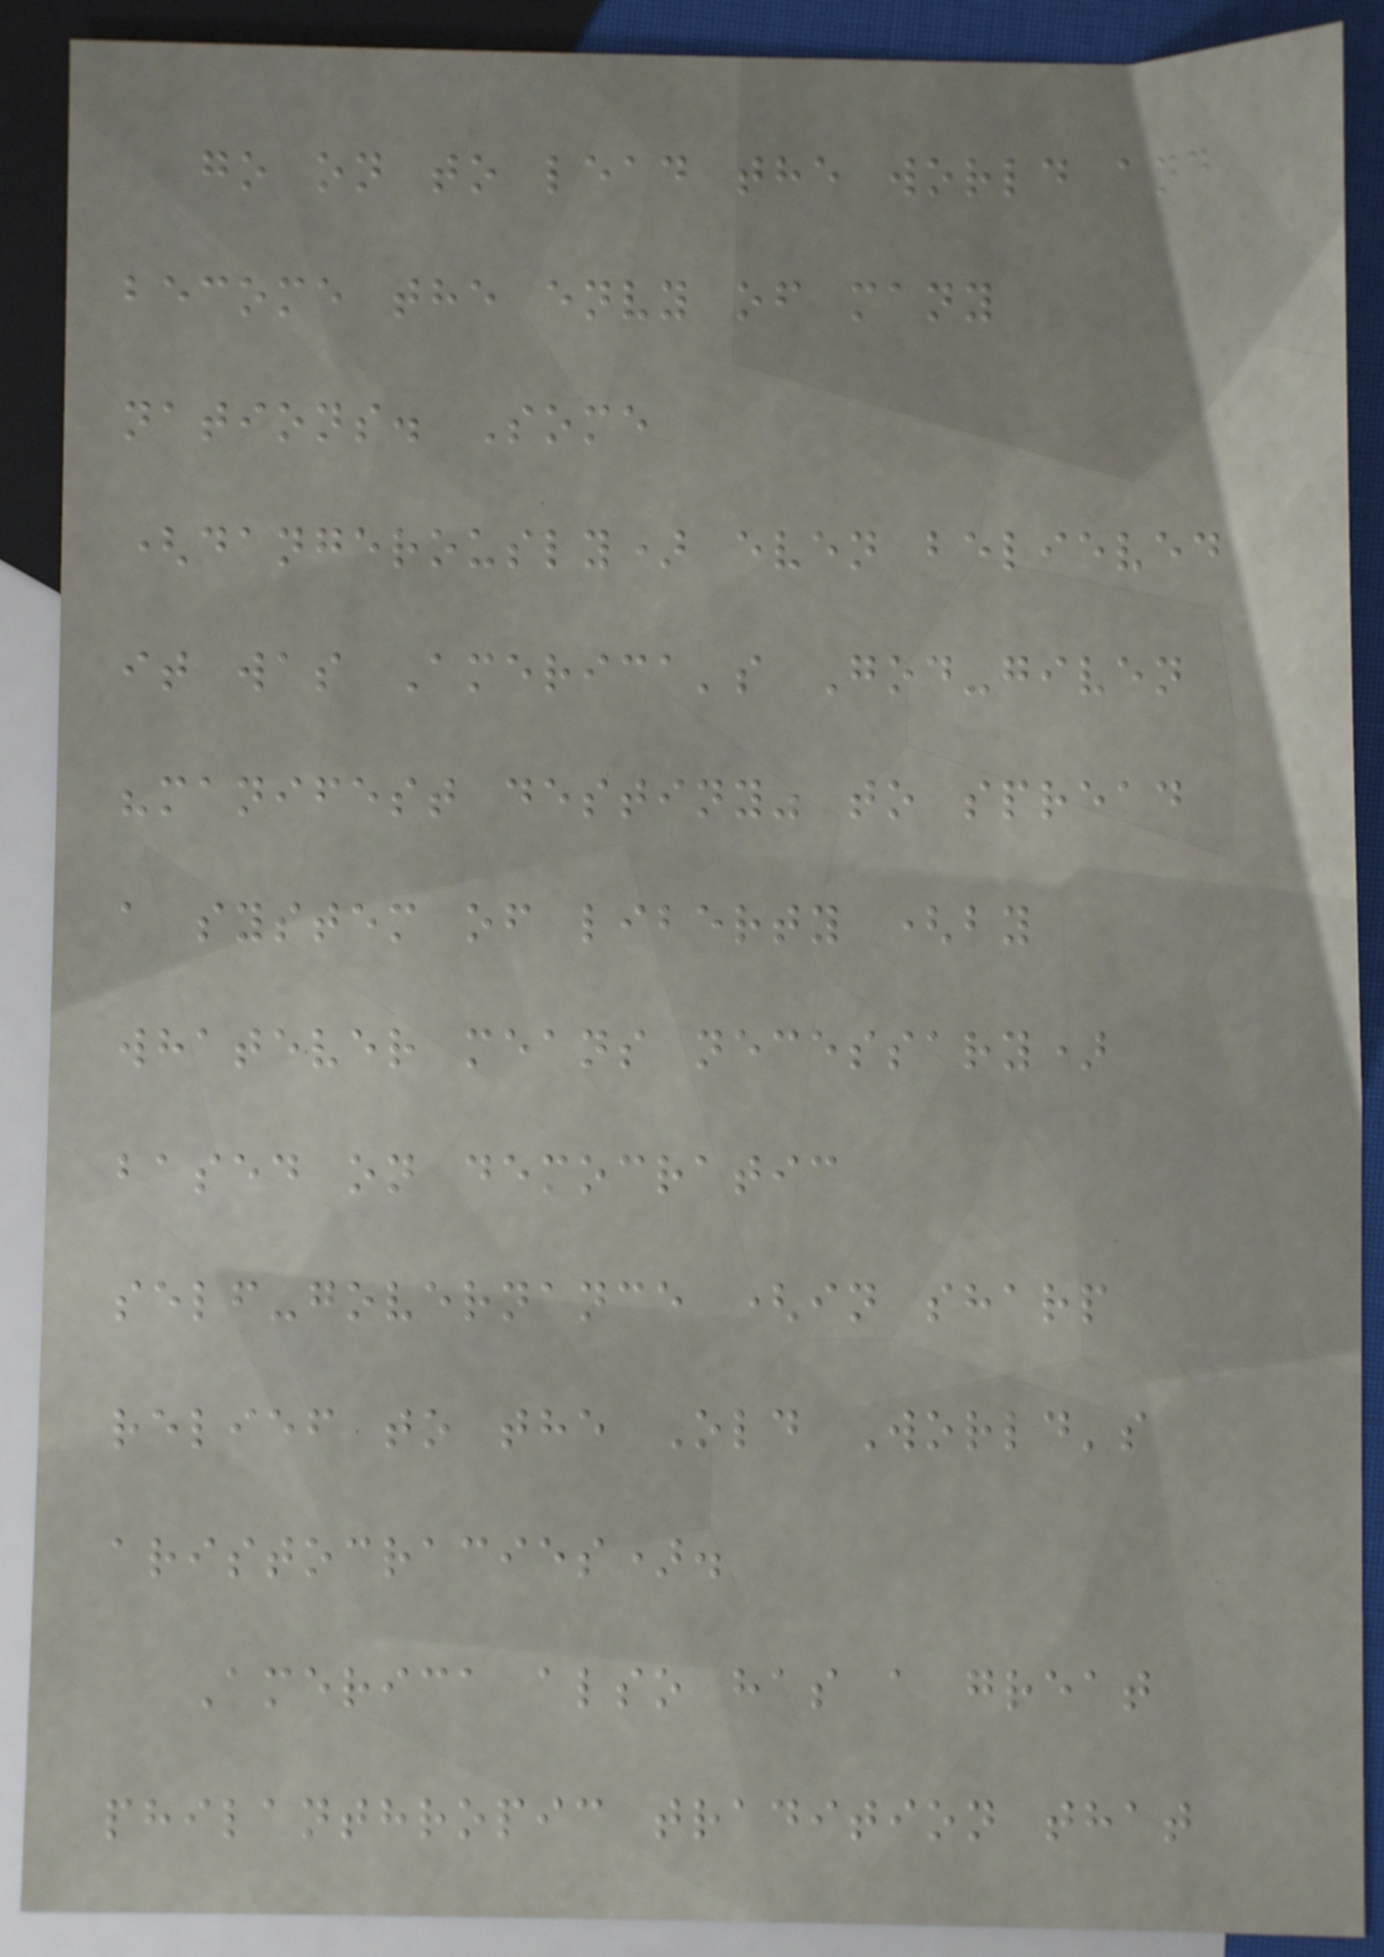go on to lead the world and
become the envy of many
nations. Some
(dangerously) even believed
it was America's God-given
"manifest destiny" to spread
a system of liberty (by
whatever means necessary)
based on democratic
self-governance (in sharp
relief to the Old World's
aristocracies).
America also has a great
philanthropic tradition that
